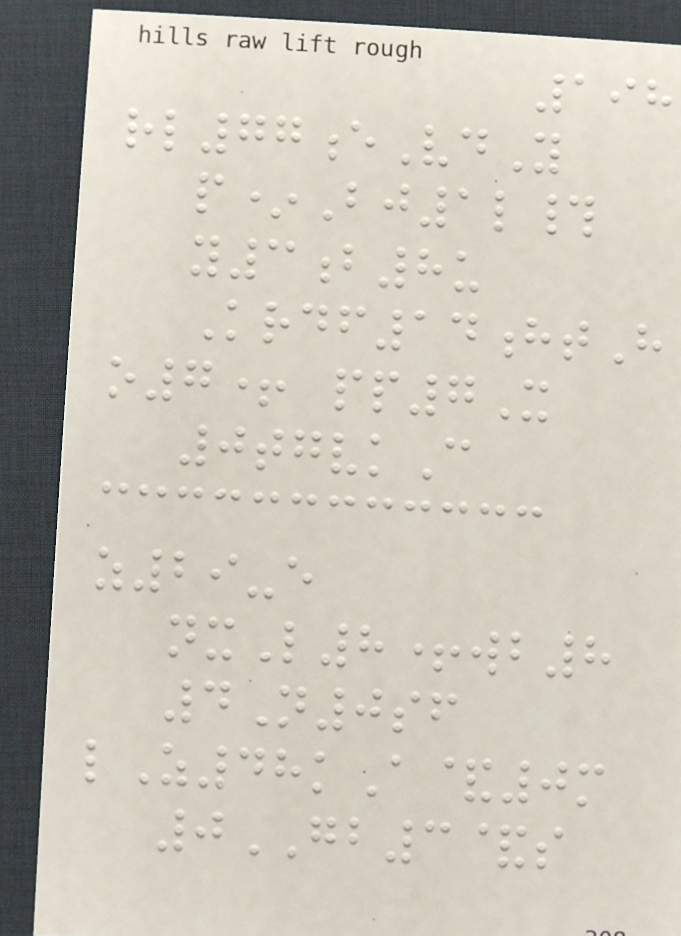198
rl77eVdY
p*Bj1l#
y3b8u
Krdf14htH
o7+ pp7X
0tgvkC
z29-e
nxL8+wb8
4N0sf
lZ48kA&0m
0GB3&s
